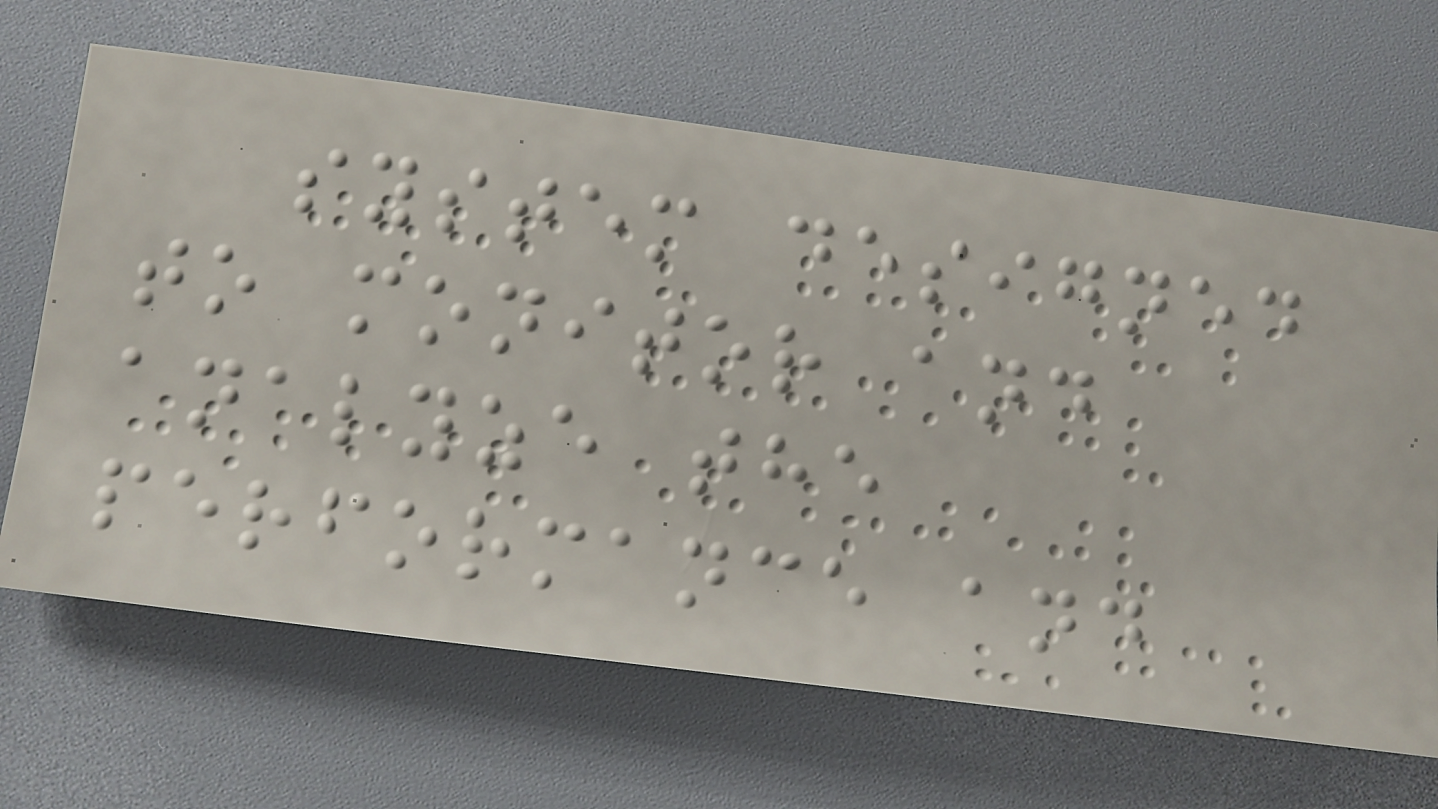system designed
to monitor and
analyze the
performance and
